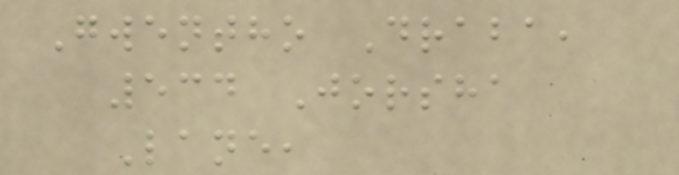Gwentho Draba,
534 Jorsha
Lane,
